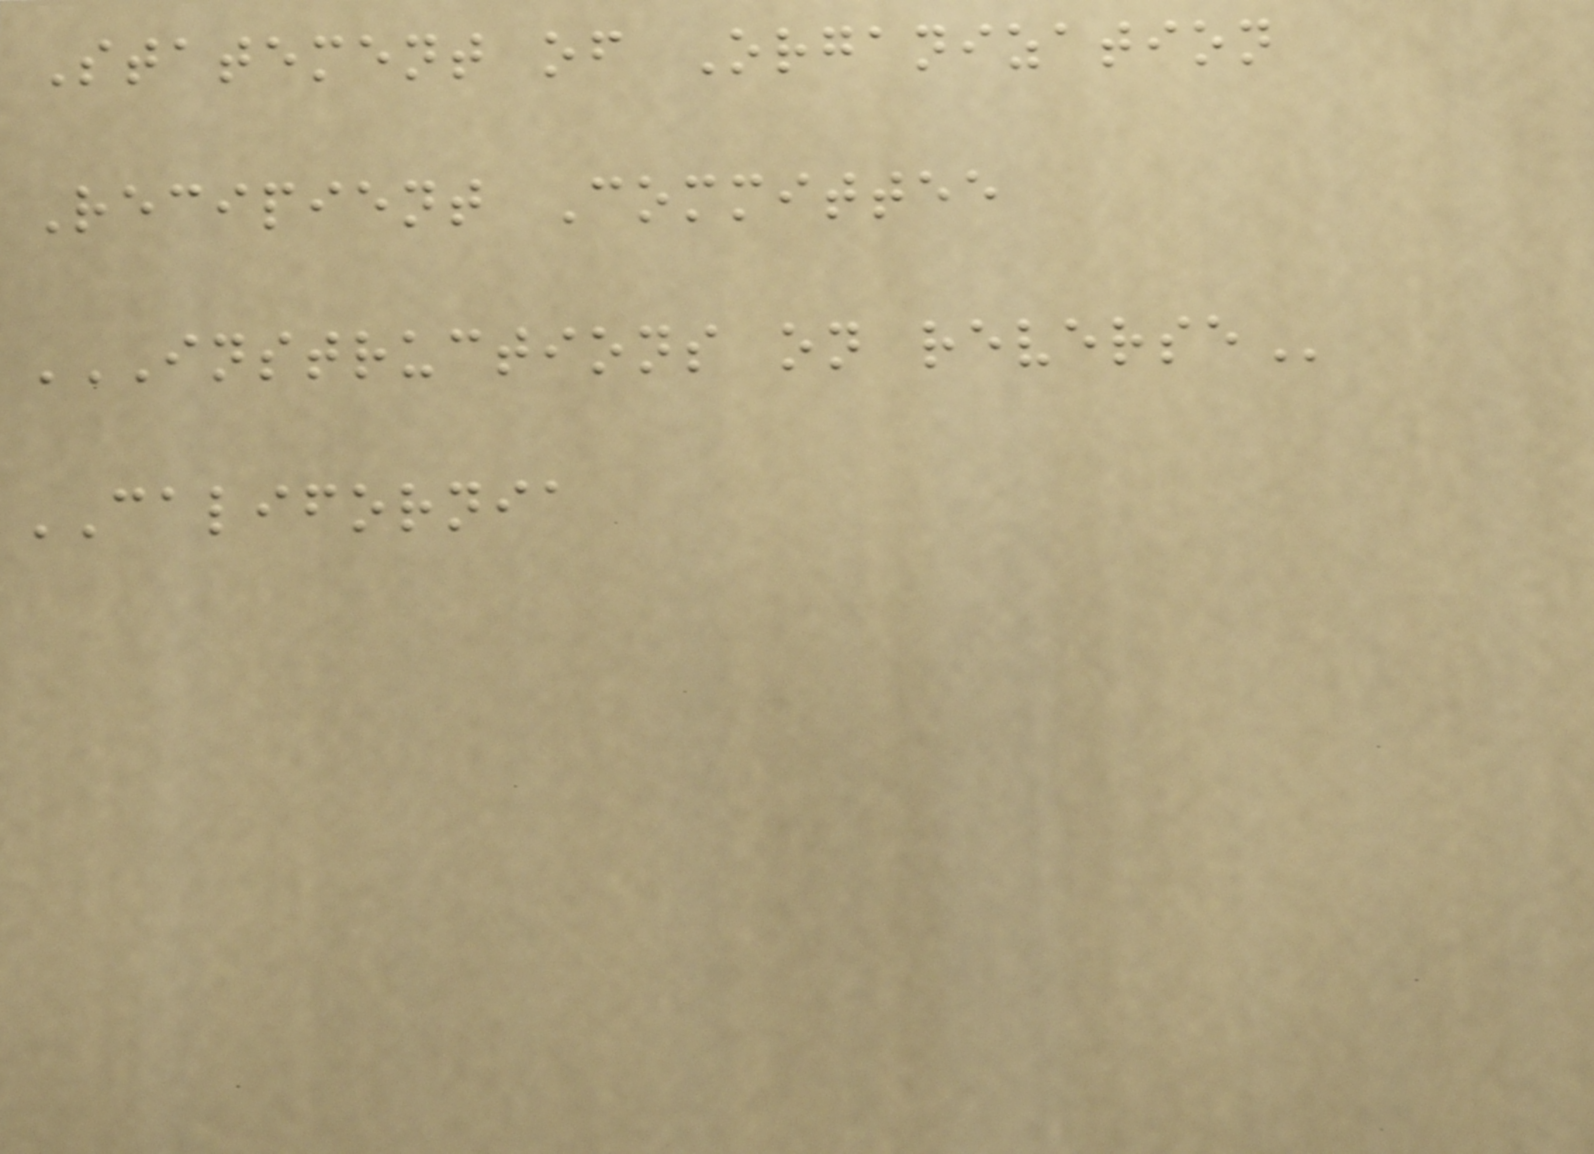Statement of Organization
Recipient Committee
INSTRUCTIONS ON REVERSE
CALIFORNIA
